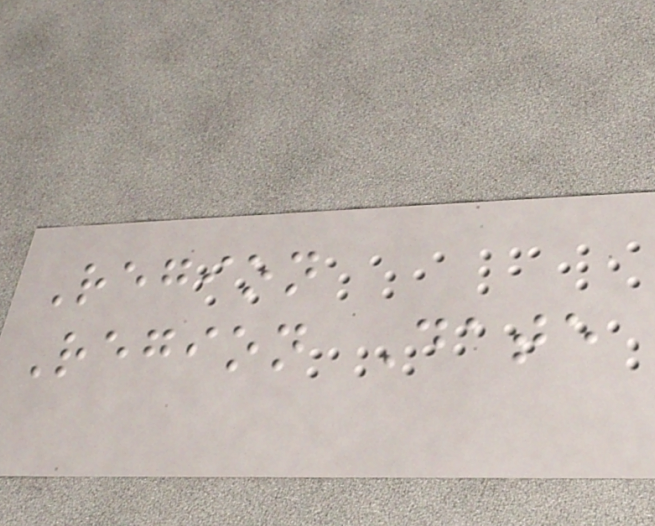Region
Region Date
